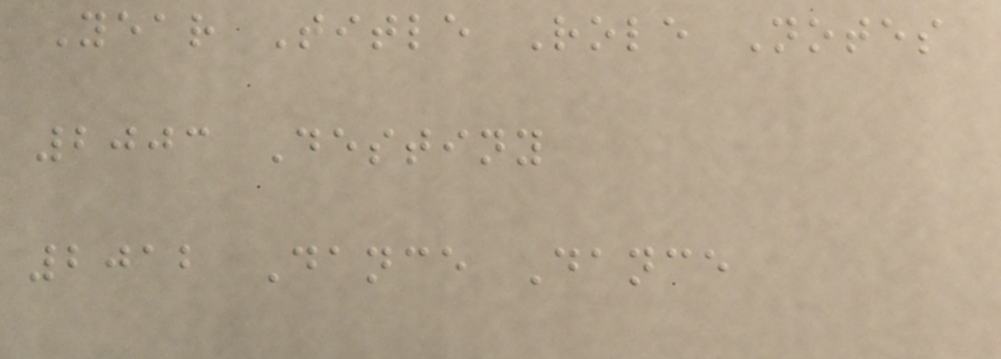Year Title Role Notes
2003 Destiny
2012 Dance Dance
